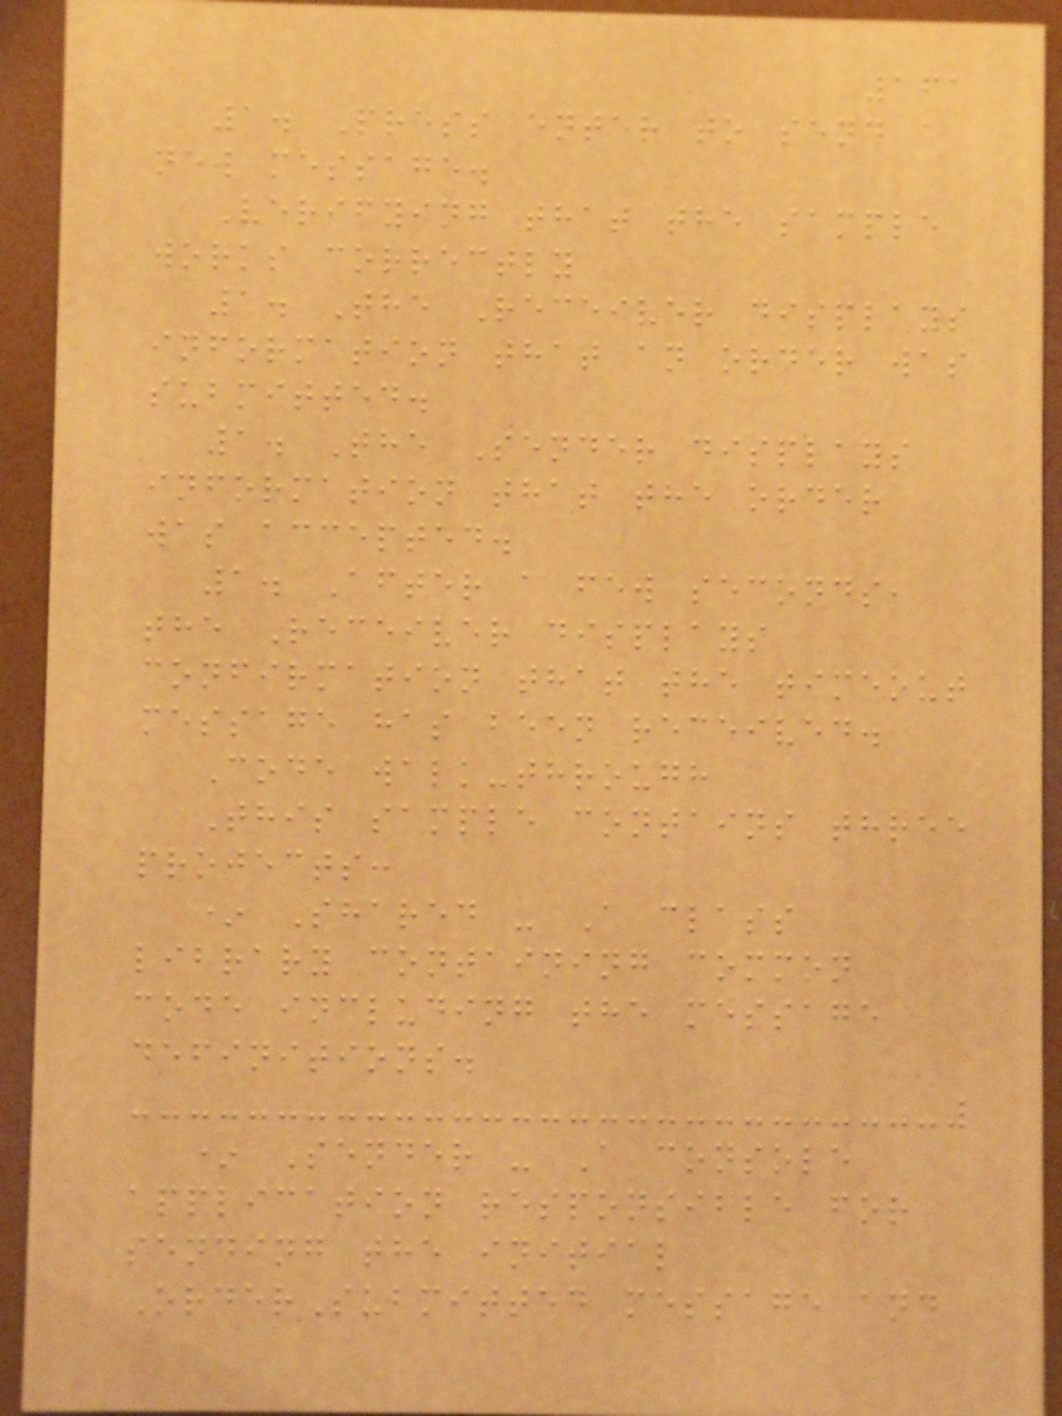161
1. Press enter to send a
new message.
Verifying that the sample
works correctly
1. The Receiver displays
information that an order was
submitted.
1. The Sender displays
information that the order
was accepted.
1. After a few seconds,
the Receiver displays
confirmation that the timeout
message has been received.
Code walk-through
This sample contains three
projects:
* Shared - A class
library containing common
code including the message
definitions.
* Sender - A console
application responsible for
sending the initial
OrderSubmitted message and
